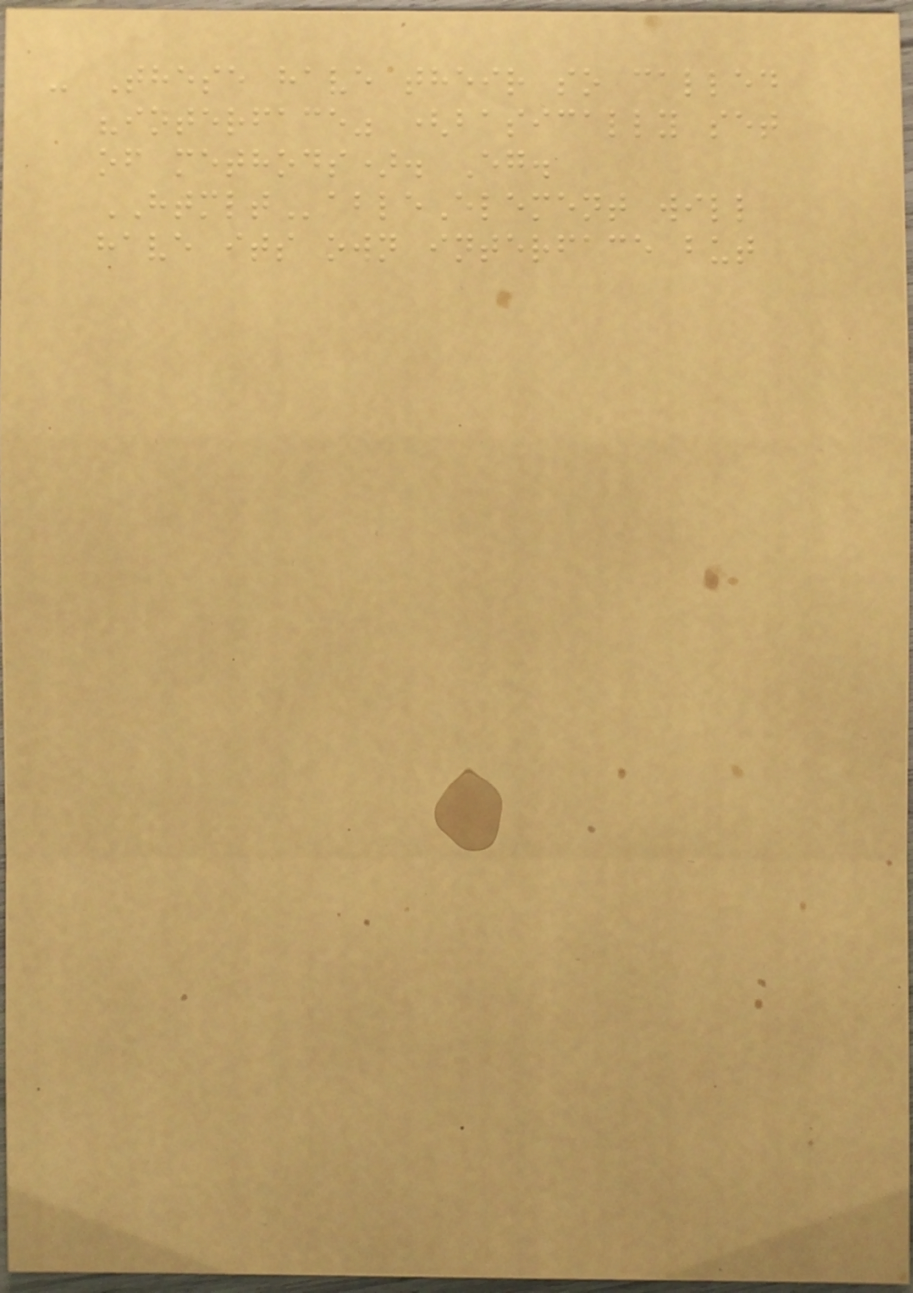- These have their so called
"interface" (basically set
of methods). Eg.
HTMLTableElement will
have its own interface but
